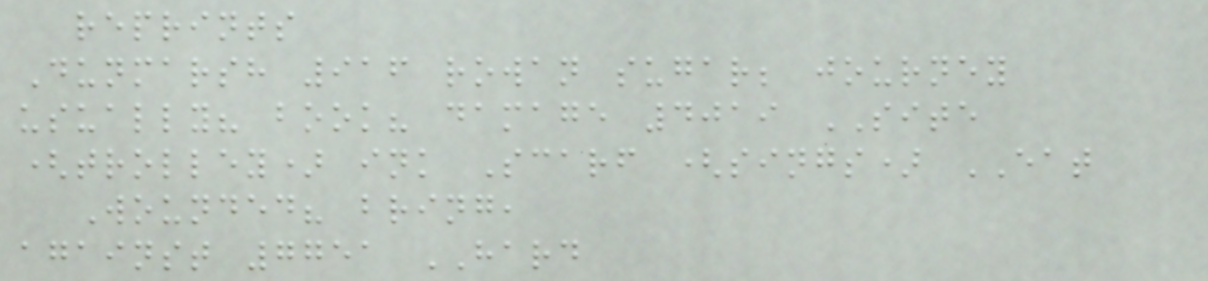reprints
Dunmarsh 916 rowan sugar; journey
usually? book? damage 4019 SITE
(trolley) ink Scarf (sings) EAT
Wounded? bring,
against 7751 HARD
